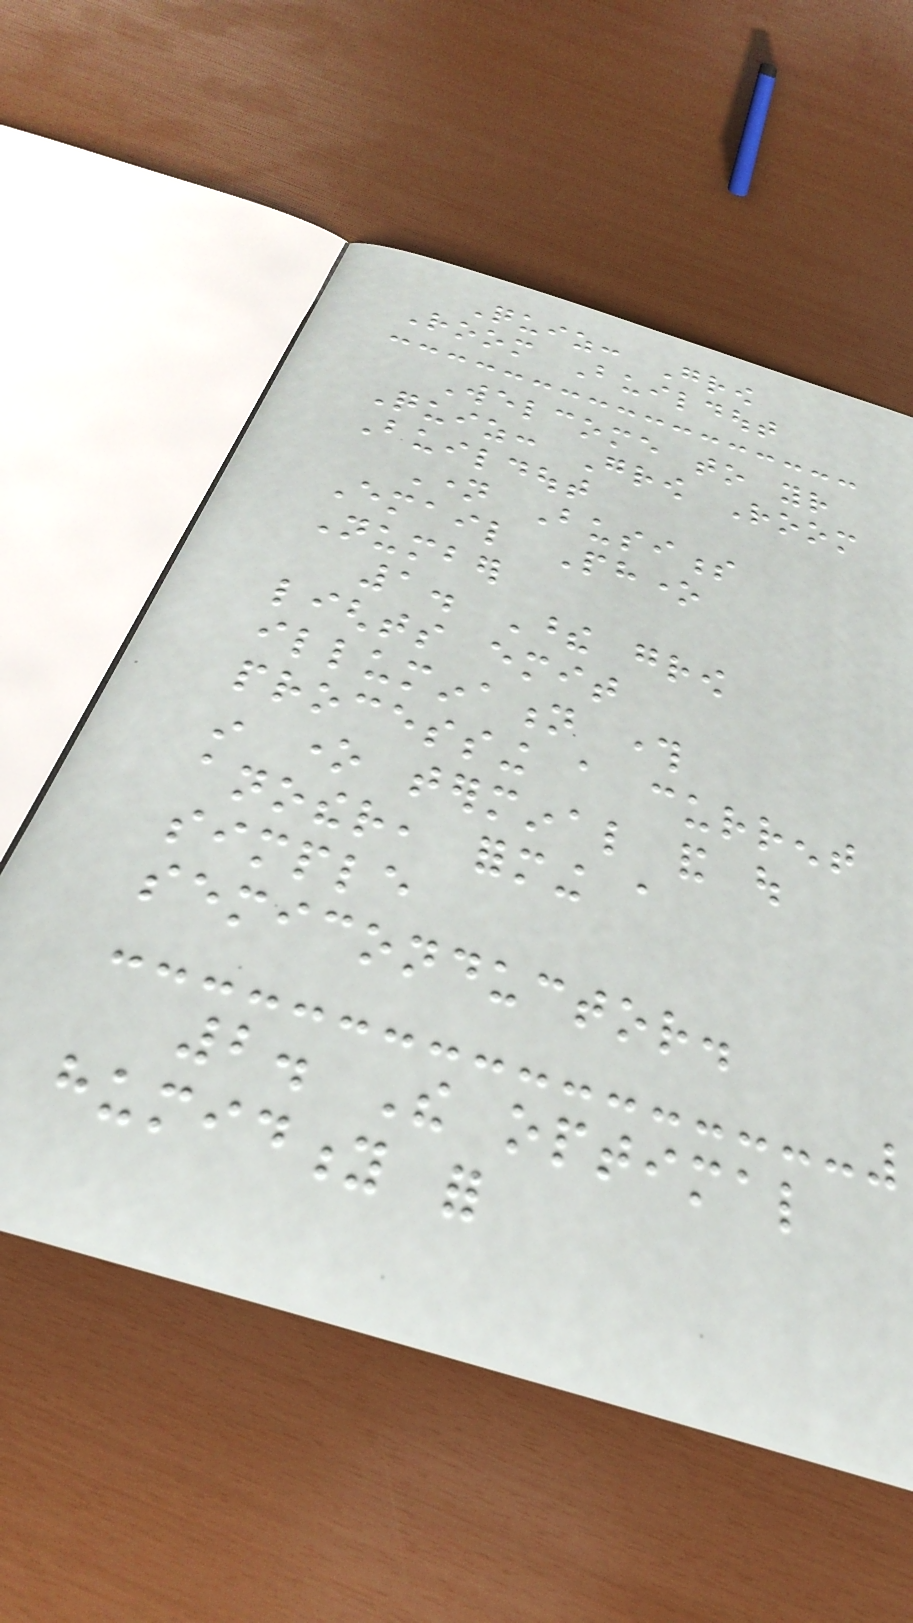Quiz: Grow
Room Buildout
Welcome to your
Quiz: Grow Room
Buildout
Name Business
Email Phone
Number
1. These grow
lights emit
illumination through
processing a current
in one terminal and out
another, forming a
simple
semiconductor.
2. The optimal
humidity for
